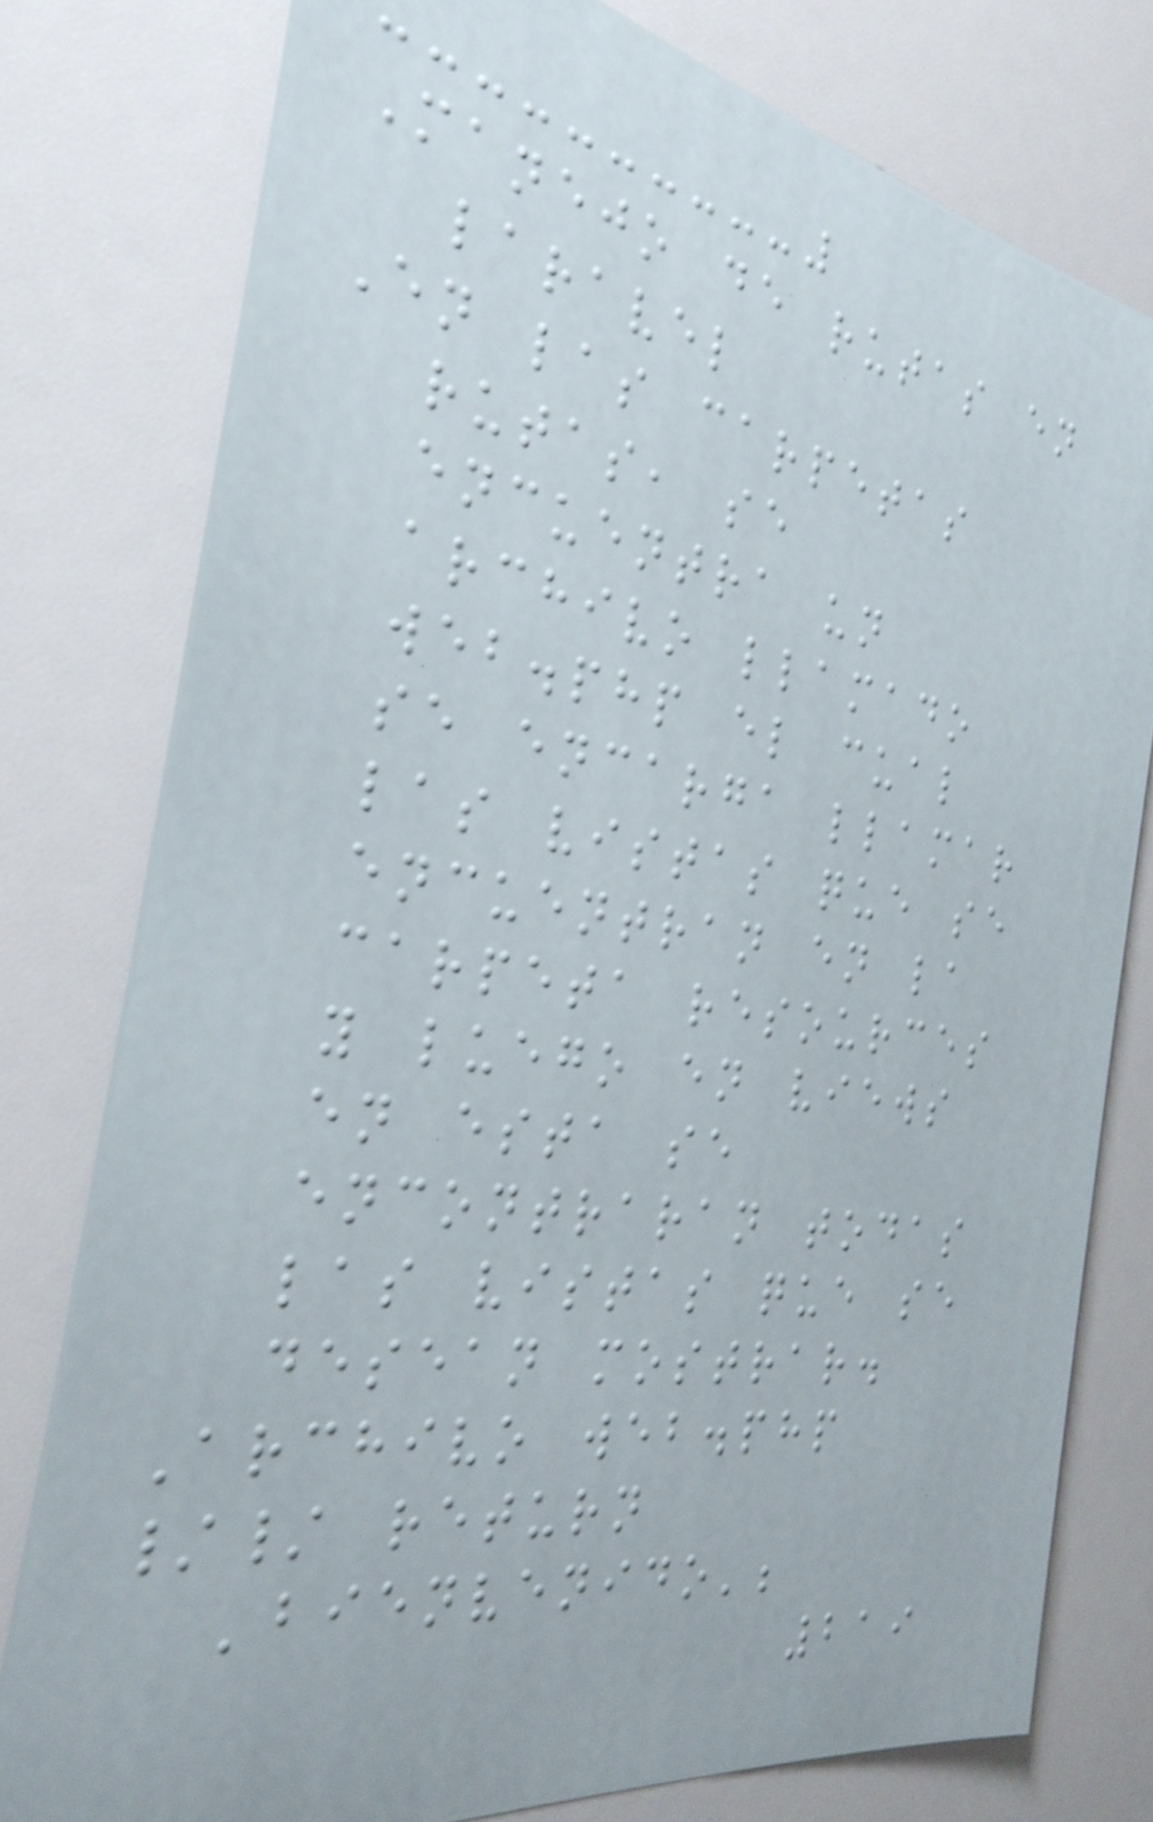Manejo de rutas en
laravel
En las carpetas
rutas, se
encuentra un
archivo llamado
web.php el cual
se encarga llamar
las vistas que se
encuentran en la
carpeta resources
y luego en views
en esta se
encontraran todas
las vistas que se
desean mostrar.
Archivo web.php
// return
'bienvenido';
219
